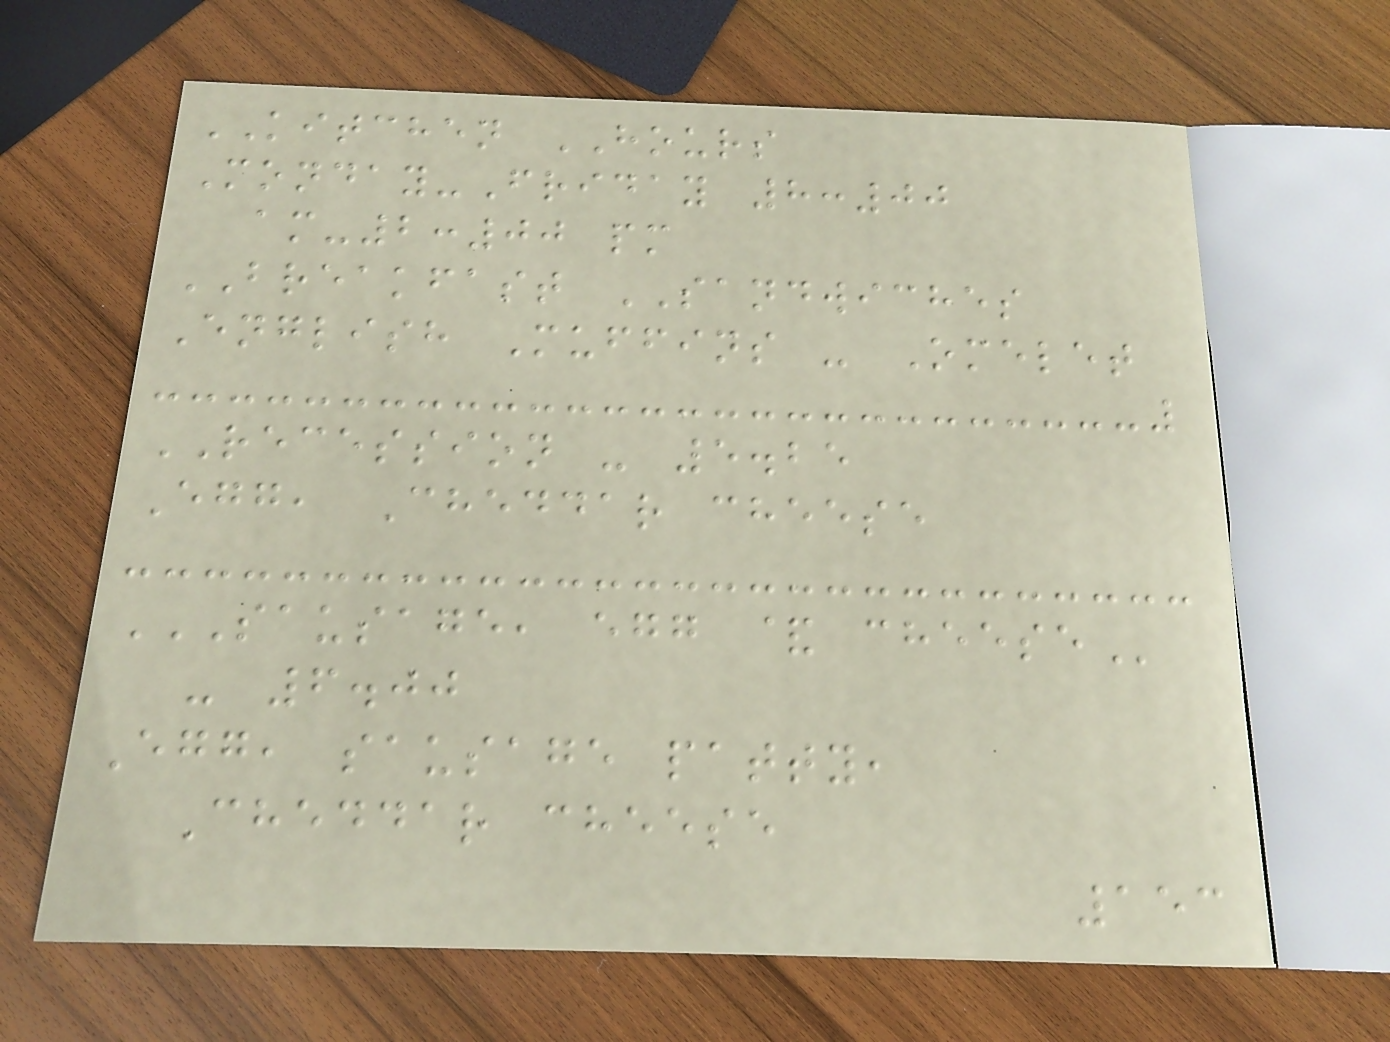KITCHEN HOURS
Monday-Friday 8:00
am-2:00 pm
BREAKFAST SANDWICHES
English Muffins - Omelet
RECESSION - 5.25
Egg, Cheddar cheese
SAUSAGE, EGG & CHEESE
- 6.00
Egg, sausage patty,
Cheddar cheese
153
